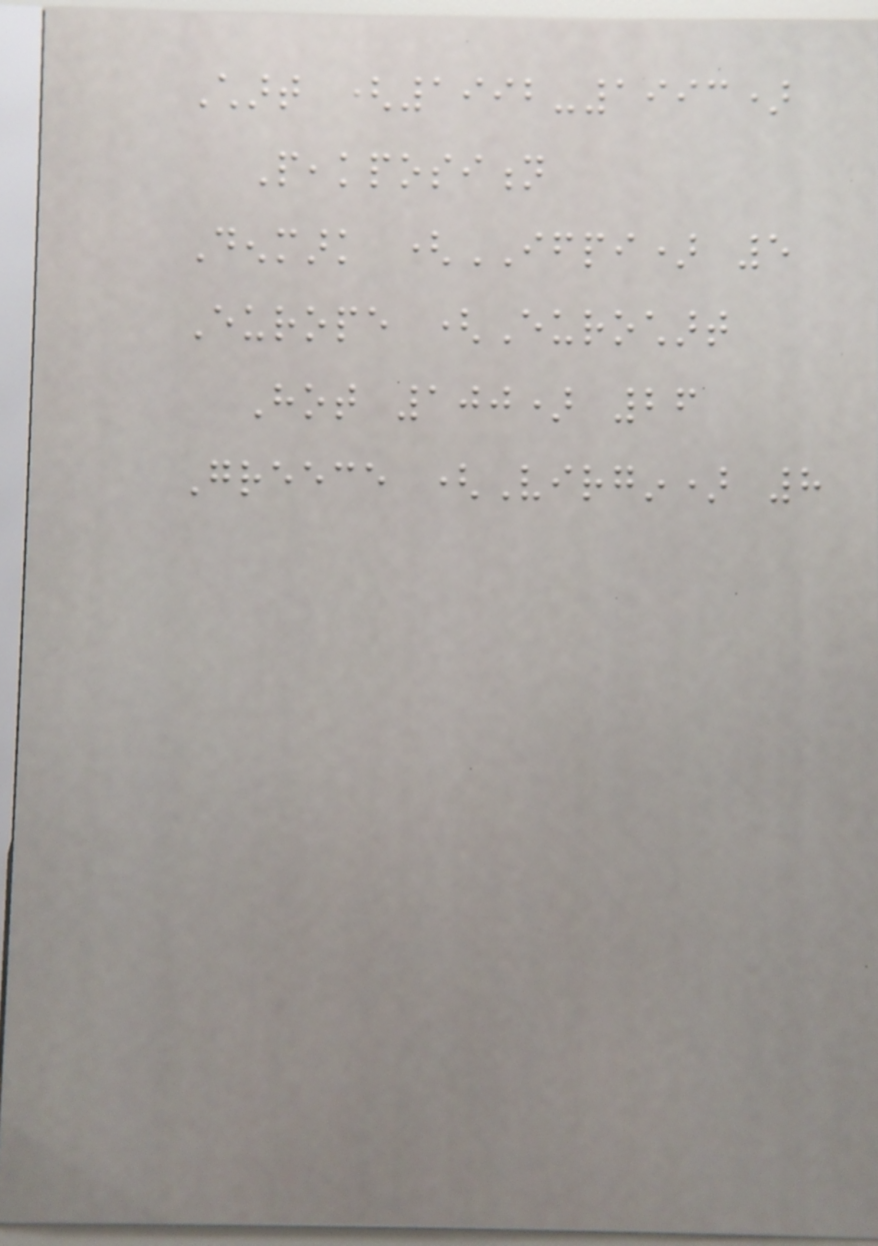Chart (1992-1993)
Peakposition
Denmark (IFPI) 5
Europe (Eurochart
Hot 100) 26
Greece (Virgin) 8
